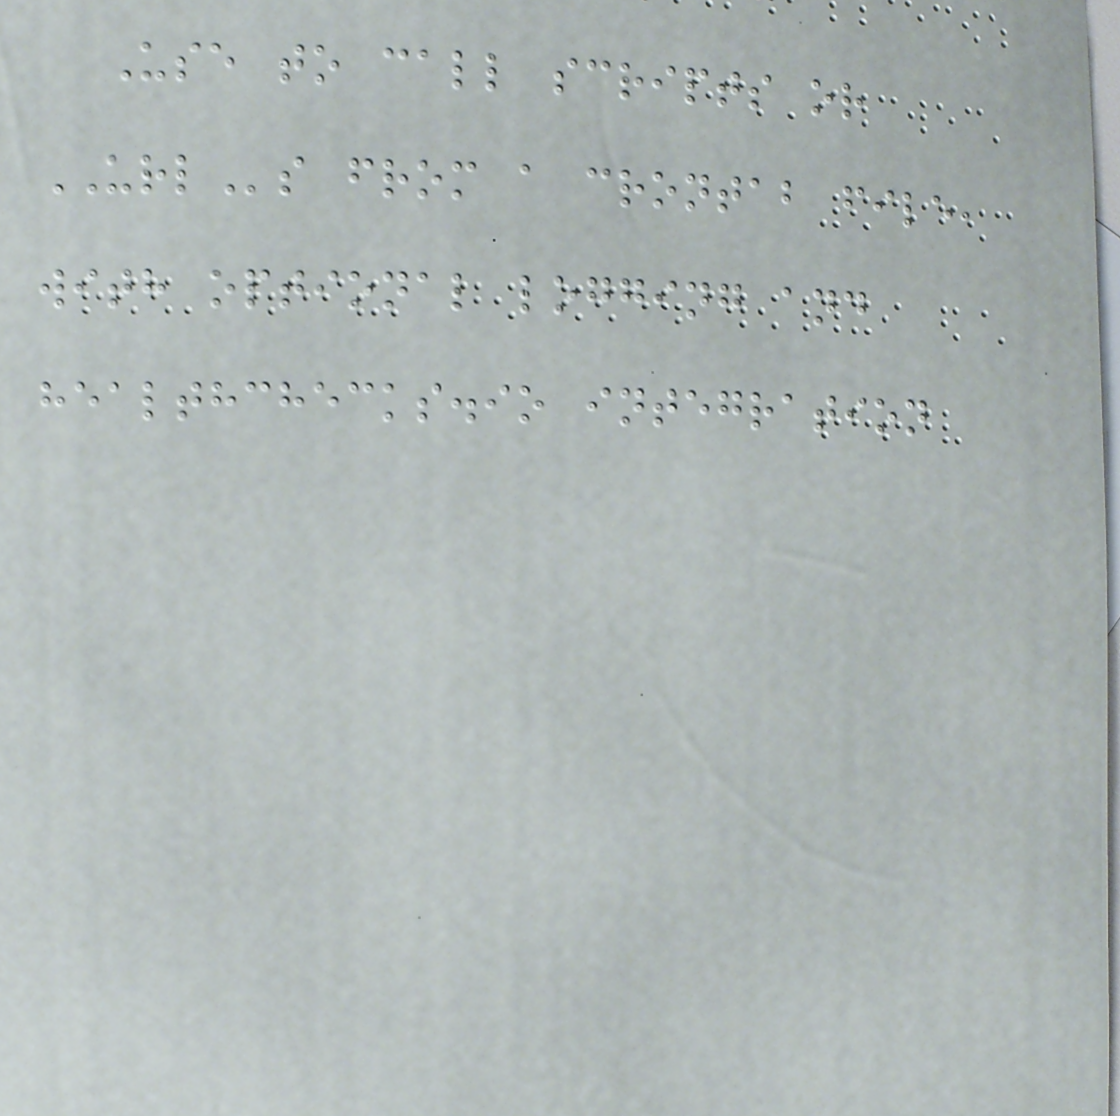Use to call scripts or
URLs from a crontab file,
with optional logging and
healthchecks.io integration
